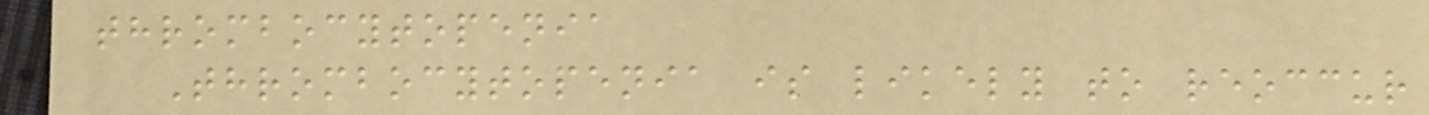thrombocytopenia
Thrombocytopenia is likely to reoccur
